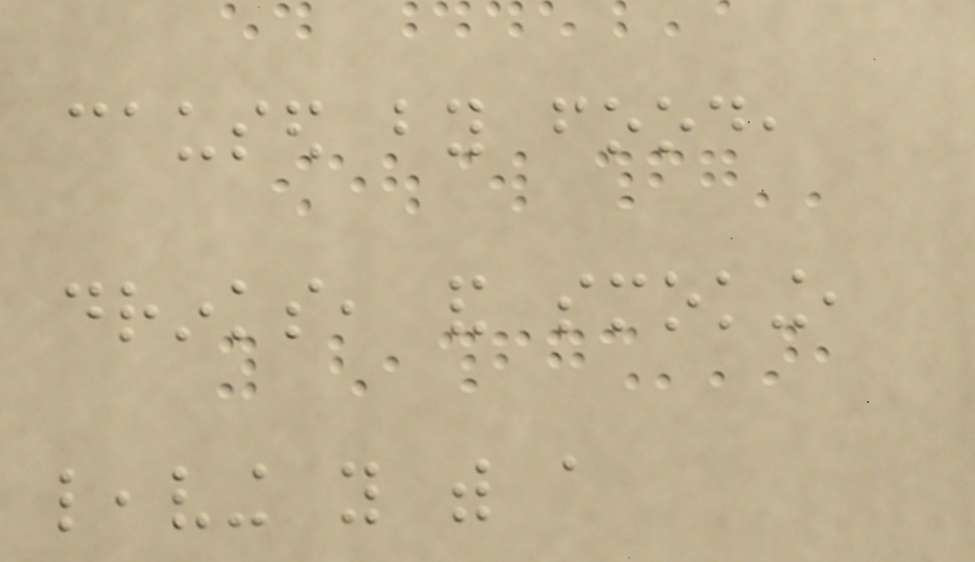caused by food,
drinks, and smoking,
leaving you with a
